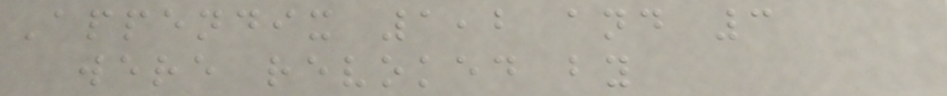Appendix 1,2 and 3
were revoked by
